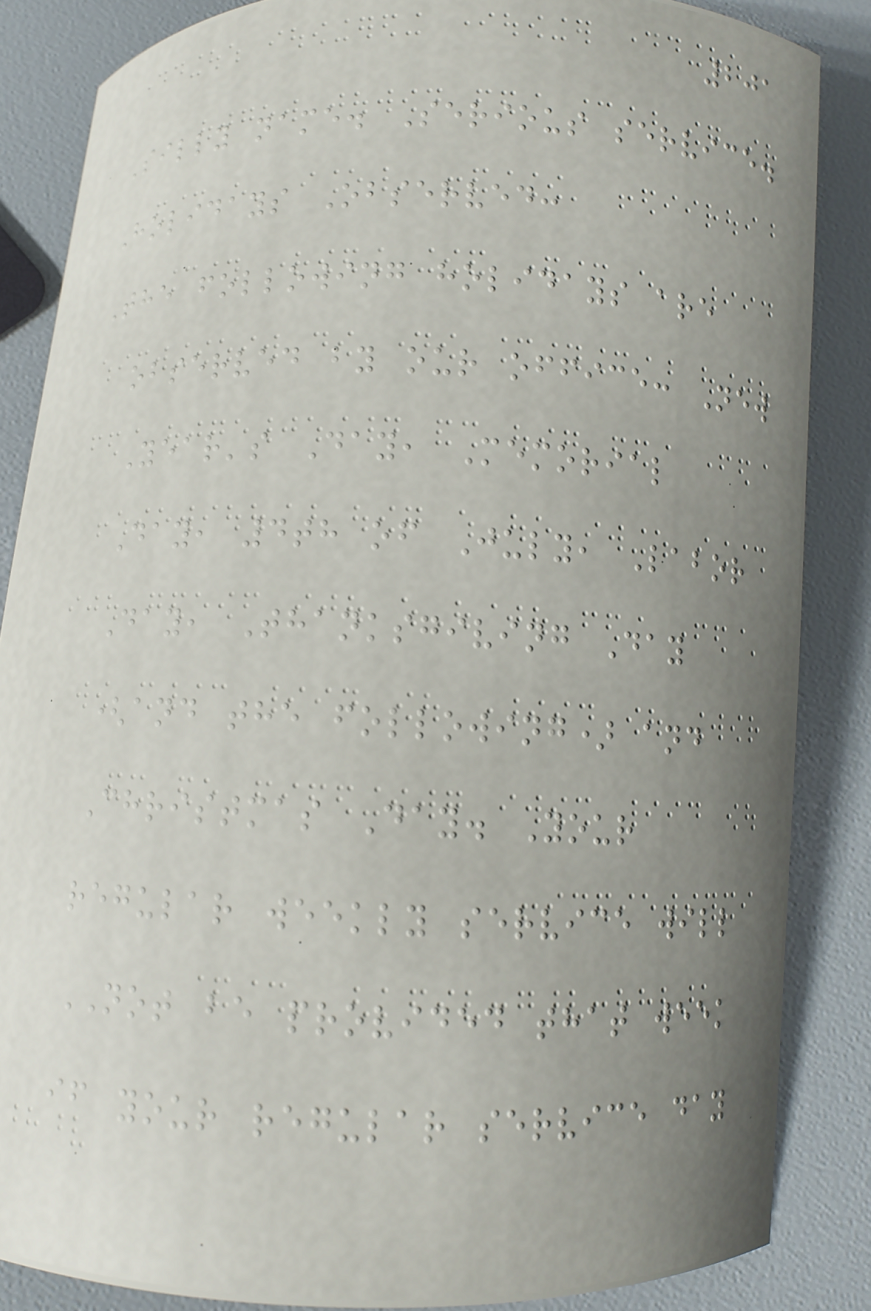201
Silly name. Serious service.
Holidays Observed:
The following holidays are
observed by our office: New
Year's Day, Memorial
Day, 4th of July, Labor
Day, Thanksgiving Day
(and the following) and
Christmas Day. Your
regular weekly service will
NOT be provided that week
if your regular service day
